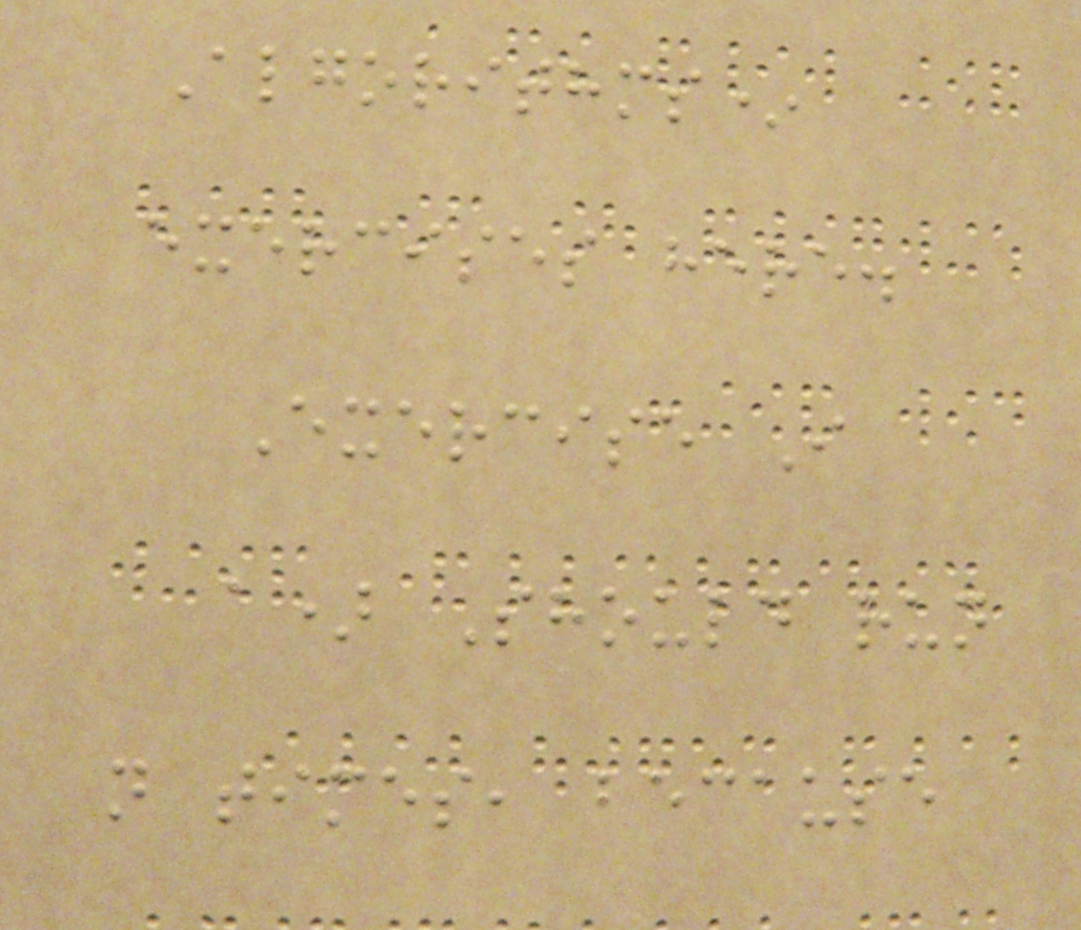Algorithms*
exercises here.
Exercise I
a) Should run
n times, because
